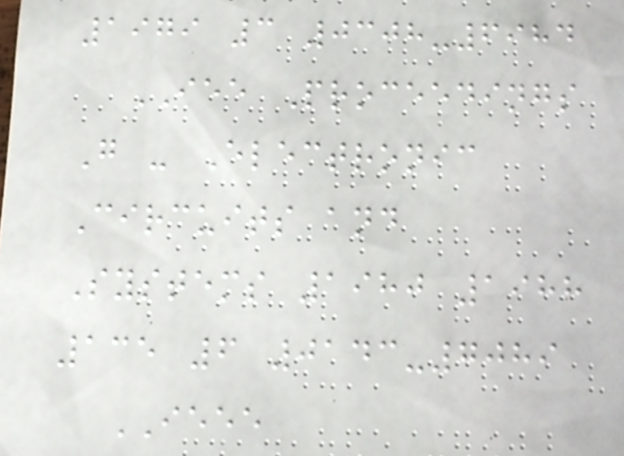1979 3 0308-6984
IEE Proceedings
G - Electronic
Circuits and
Systems 1980 1988
135 6 0143-7089
IEEE
